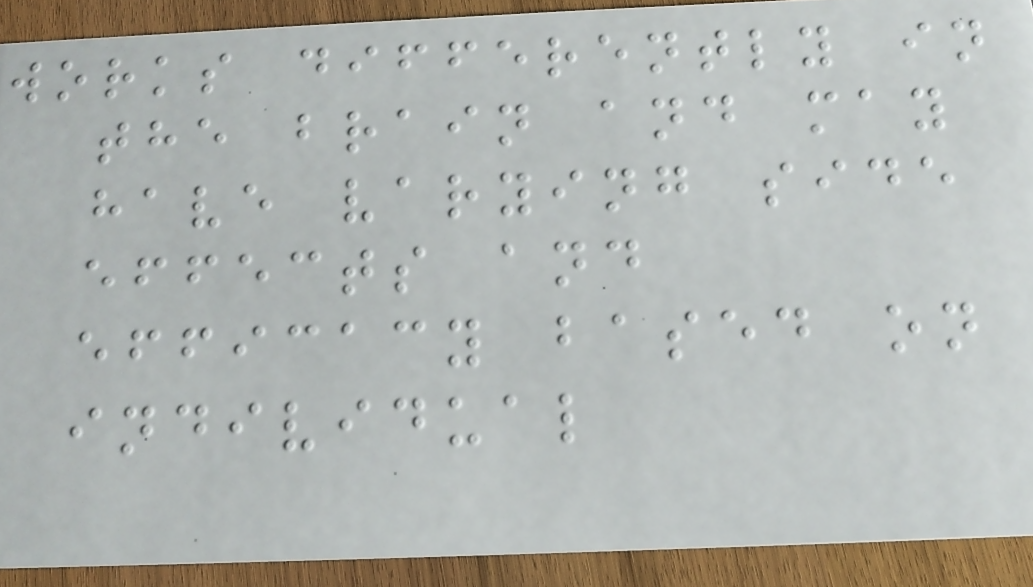works differently in
the brain and may
have varying side
effects and
efficacy based on
individual
